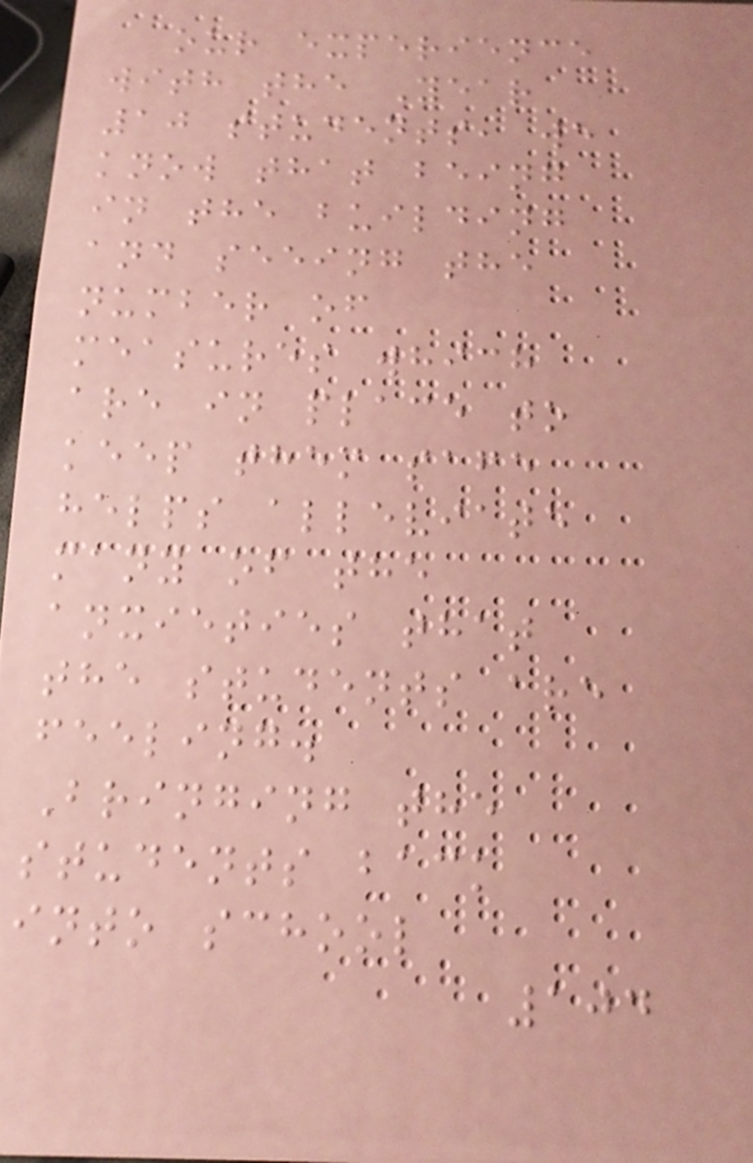our experience
with the Year
10 students, we
know that being
in the building
and seeing the
number of
measures which
are in place to
keep them safe
helps alleviate
many of the
anxieties that
the students are
feeling.
Bringing the
students back
into school
104
